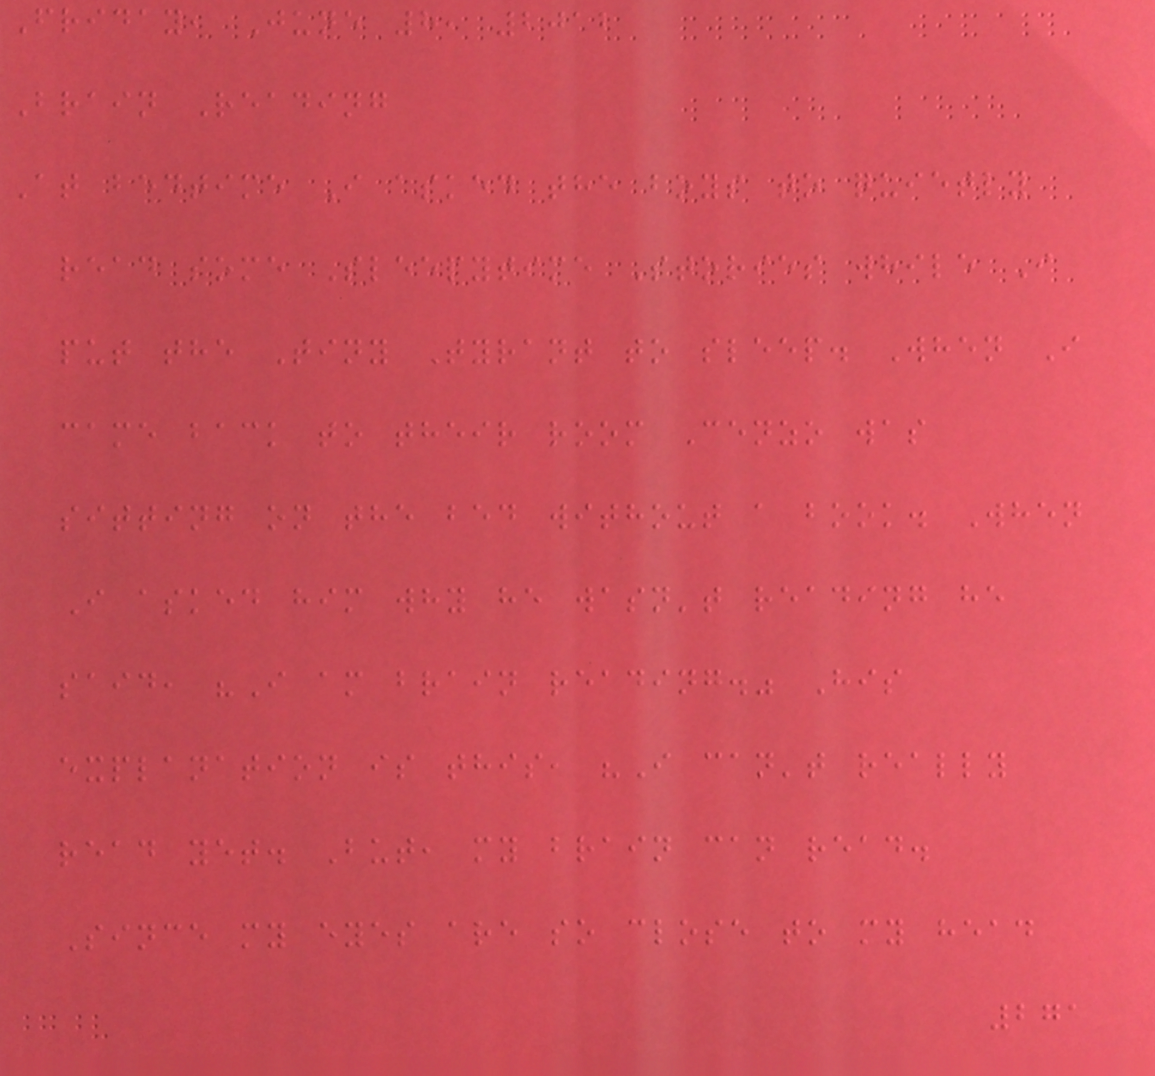Friday, June 8, 2012
Brain Reading
At bedtime I asked the boys to quietly
read some Sleepytime Stories while I
put the Tiny Tyrant to sleep. When I
came back to their room Cenzo was
sitting on the bed without a book. When
I asked him why he wasn't reading he
said, "I am brain reading." His
explanation is this, "I can't really
read yet. But, my brain can read.
Since my eyes are so close to my head
271
